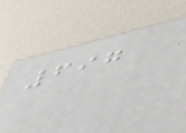697
